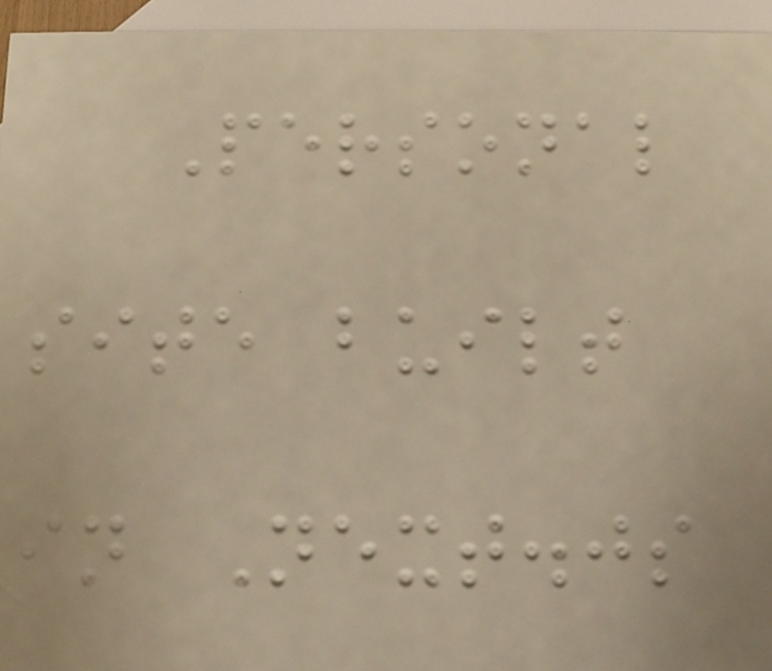Personal
site built
in Next.js
